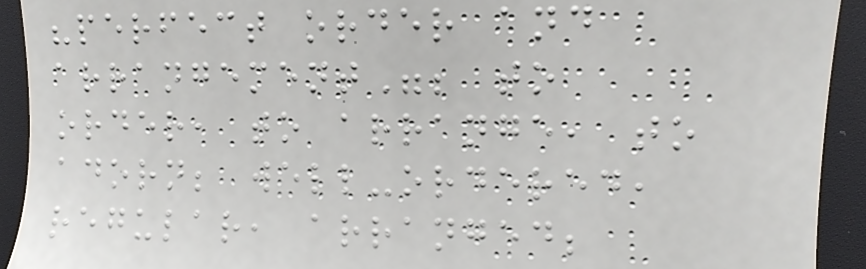"perfect order and
arrangement"; to
order, to arrange, to
adorn; well-ordered,
regular, arranged;
